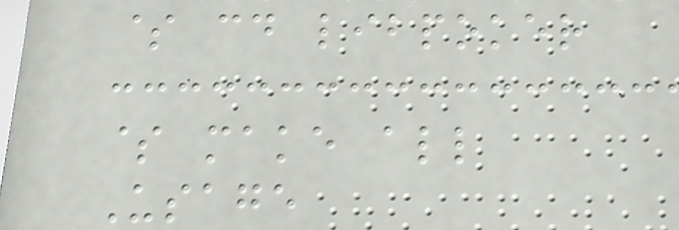$ cd libpoker
$ make all
Usage
